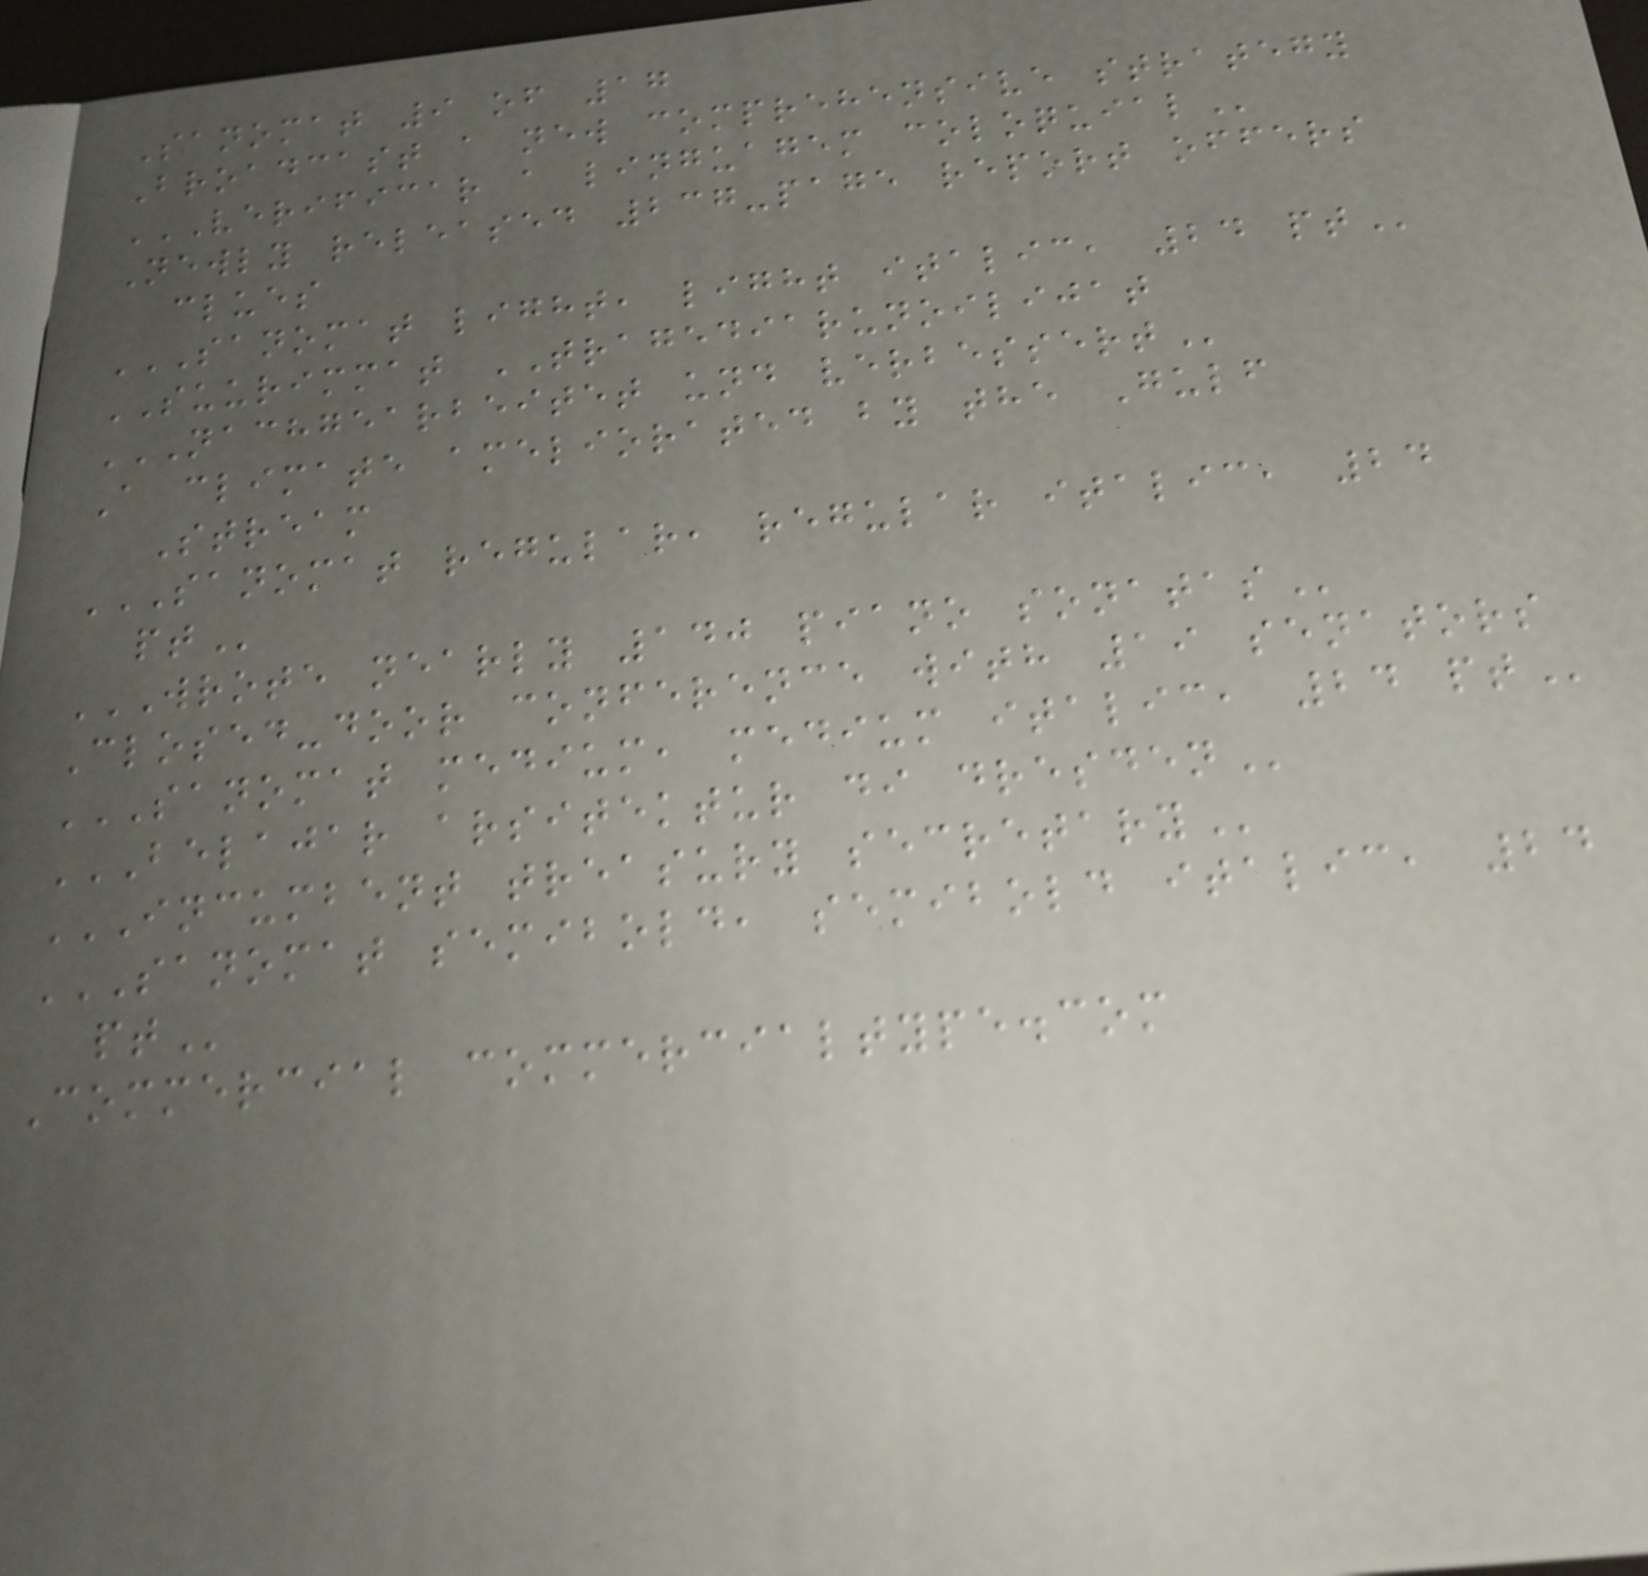Sanomat 9 of 17
Broadcast a new comprehensive strategy
VERIFICAR A LINGUAGEM COLOQUIAL
Newly released 237-page report offers
clues
SANOMAT LIGHT, LIGHT ITALIC, 24 PT
SUURIMMAT TRAGEDIARUNOILIJAT
NACHGEARBEITET UND VERBESSERT
A climate ameliorated by the Gulf
Stream
SANOMAT REGULAR, REGULAR ITALIC, 24
PT
WROTE NEARLY 140 PIANO SONATAS
Closed-door conference with 19 senators
SANOMAT MEDIUM, MEDIUM ITALIC, 24 PT
BELAJAR ARSITEKTUR DI DRESDEN
INCUMBENT TREASURY SECRETARY
SANOMAT SEMIBOLD, SEMIBOLD ITALIC, 24
PT
Commercial commercialtype.com
